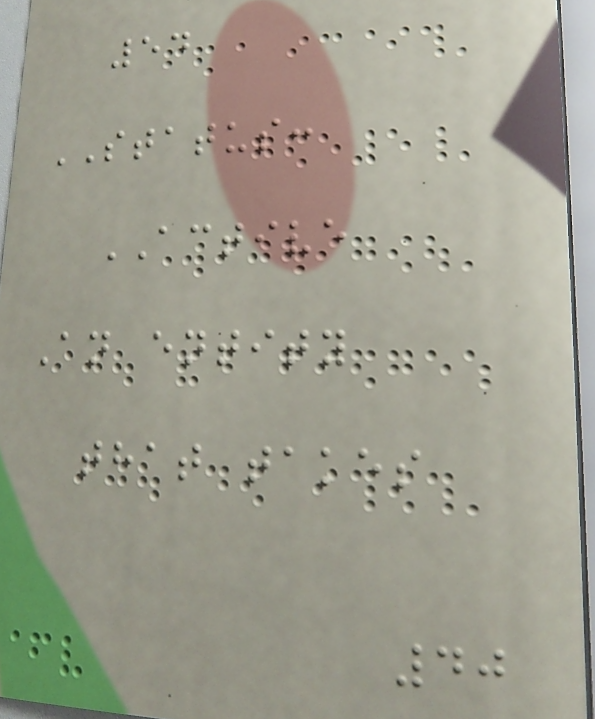54
STATUS:
ACTIVE
An entity
that takes
40
